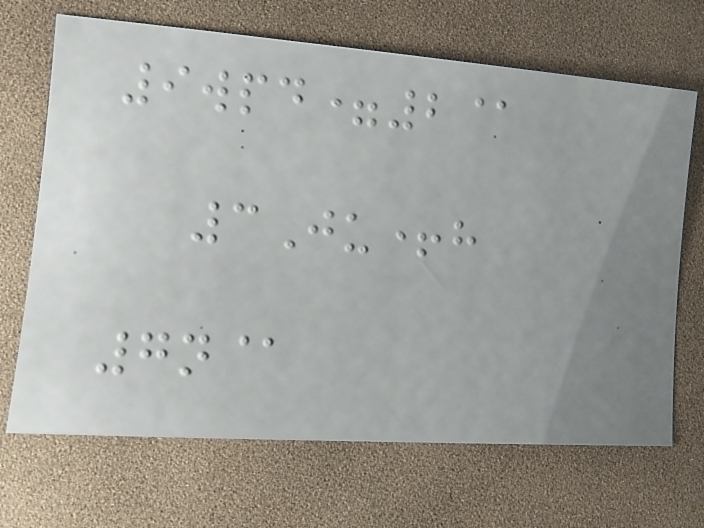9wpd=2@
3Ju+h
7n@
